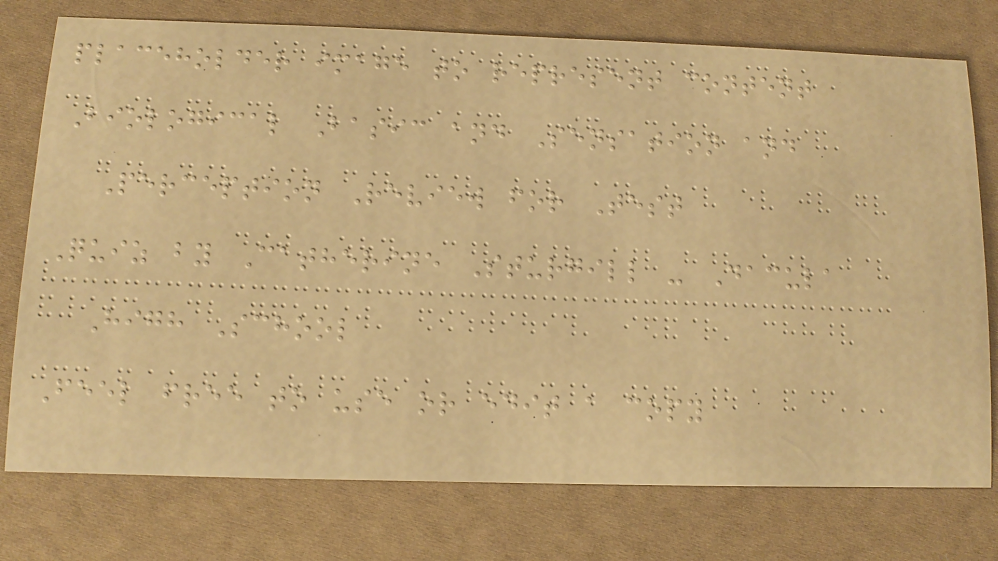placeholder image to represent content
Biological Basic and Sensation and
Perception Review for Test
Quiz by Catherine Sturgill - Dacula
High School
Feel free to use or edit a copy
